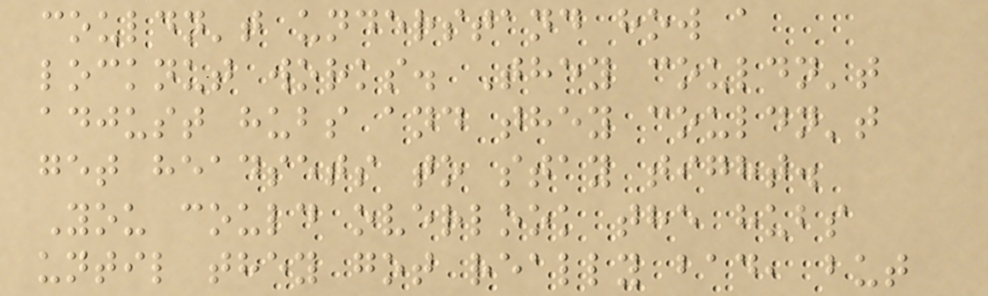couldn't understand how a
locknut works. They couldn't
adjust hubs and they couldn't
get headsets to stay tight.
You could overlook the hubs
until they got really bad, but
